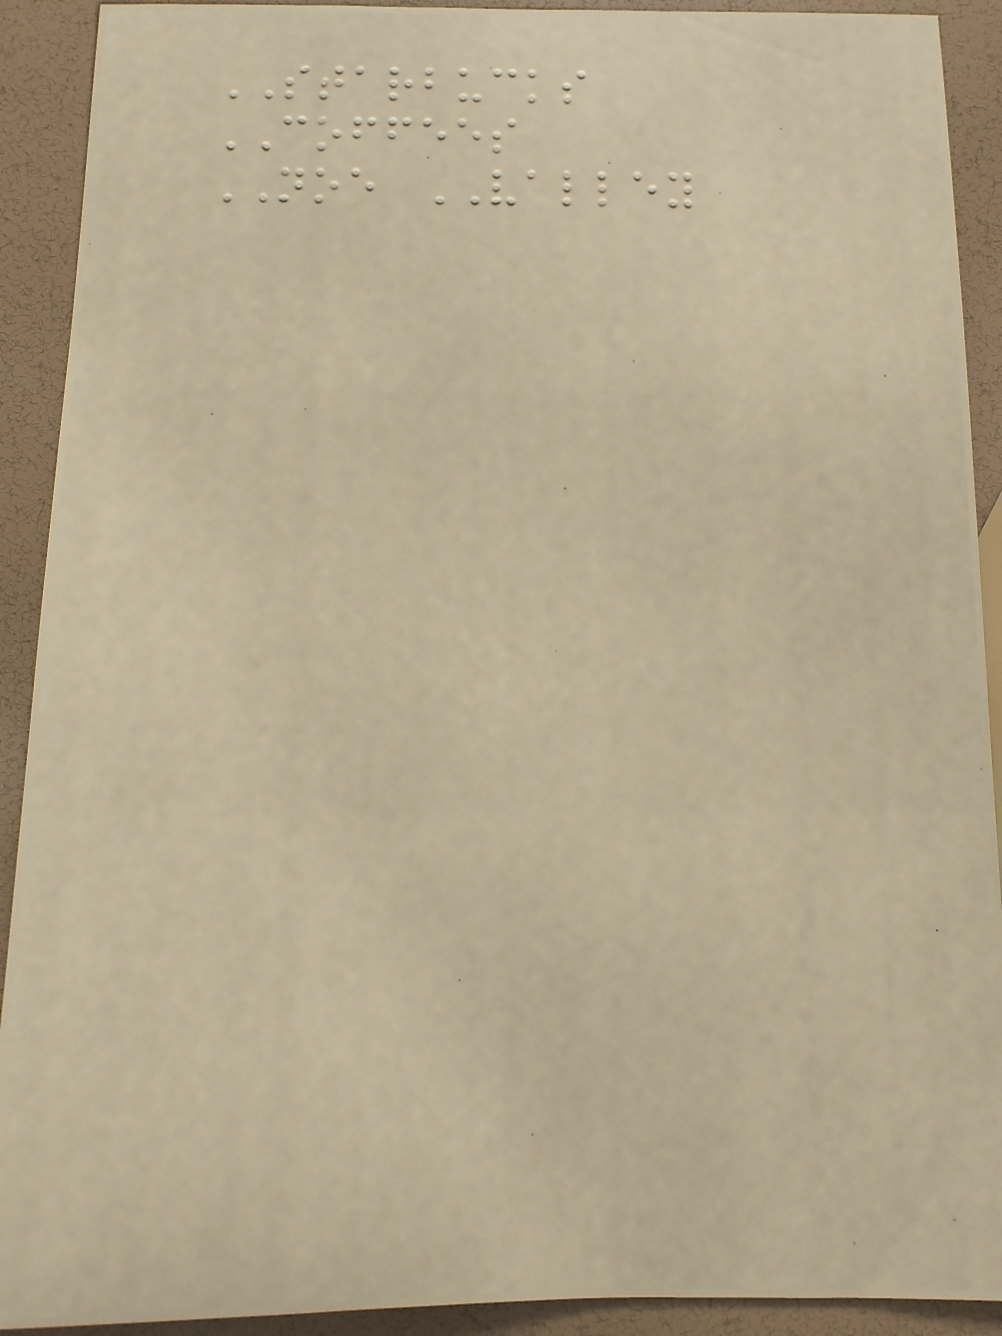STARBUCKS
COFFEES
NOE VALLEY
